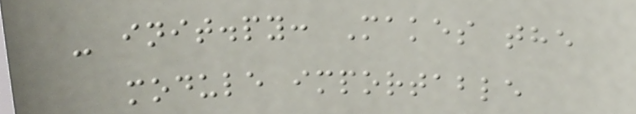- init.py: Makes the
module importable
